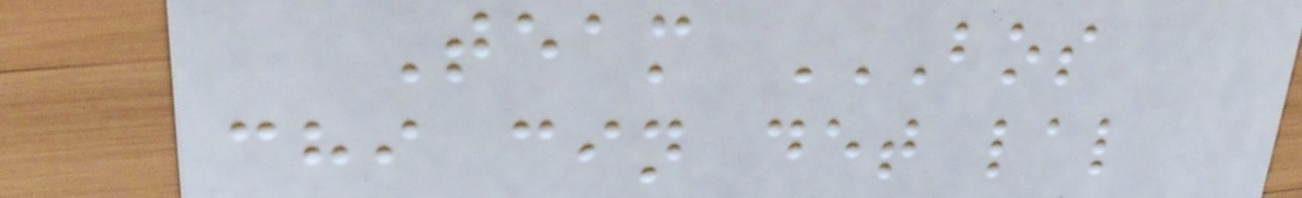Team BOS
CHI CIN DET LAL
